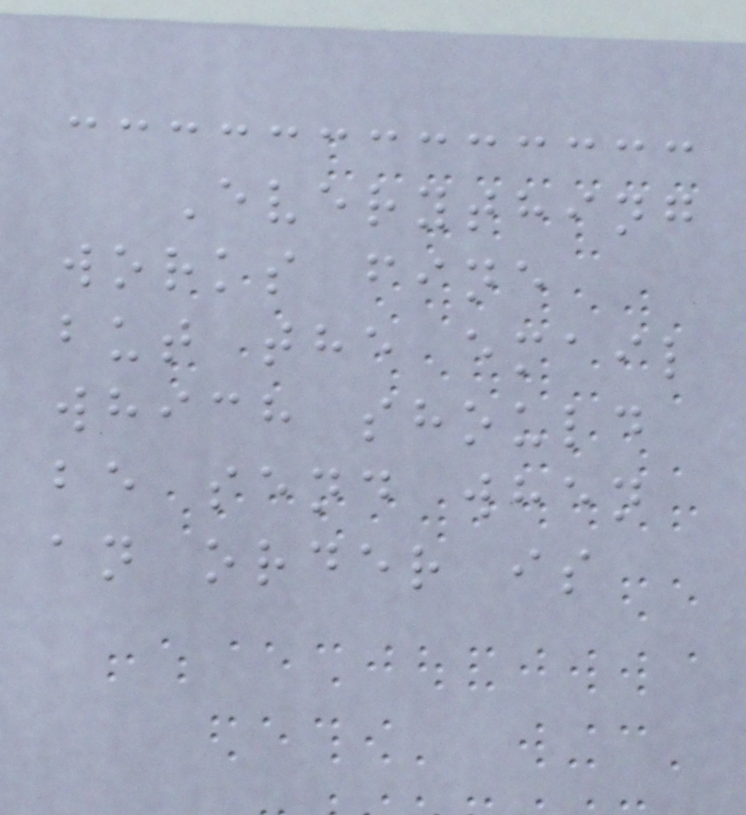Everything
works fine
but the email
which should
be send when
an order is
